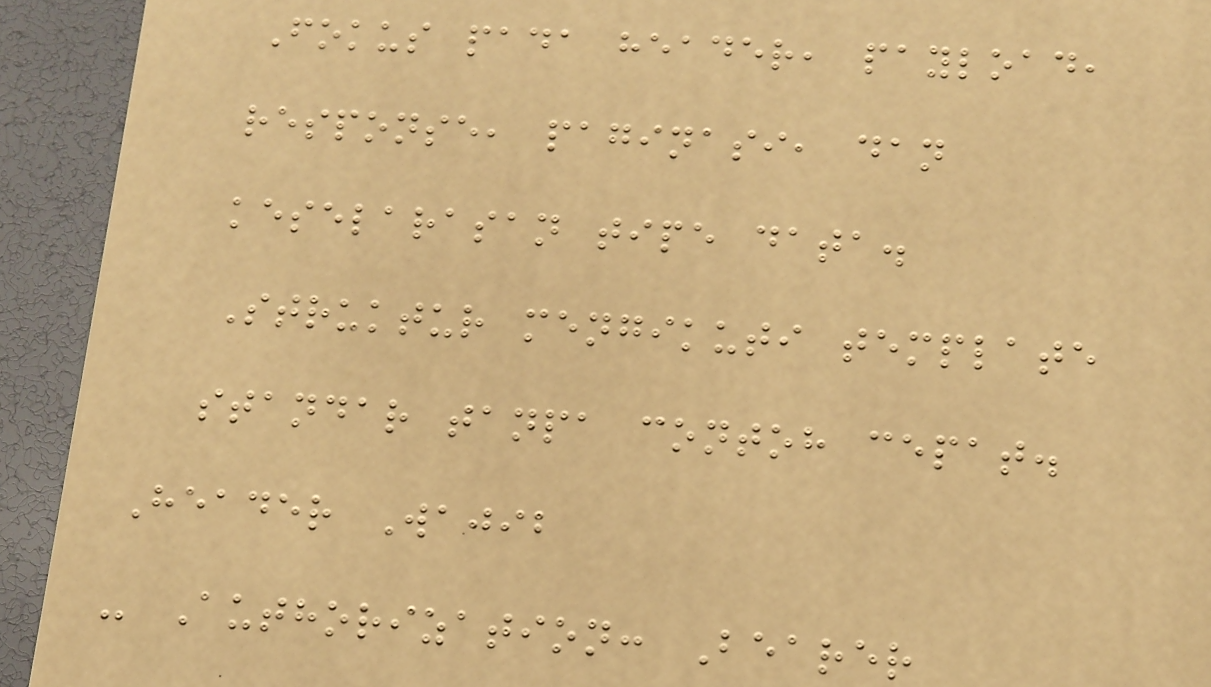Fokus pada header, payload,
response, paginasi, dan
keselarasan tipe data.
Struktur mengikuti template
standar tanpa contoh cepat.
Header Wajib
- Authorization: Bearer
